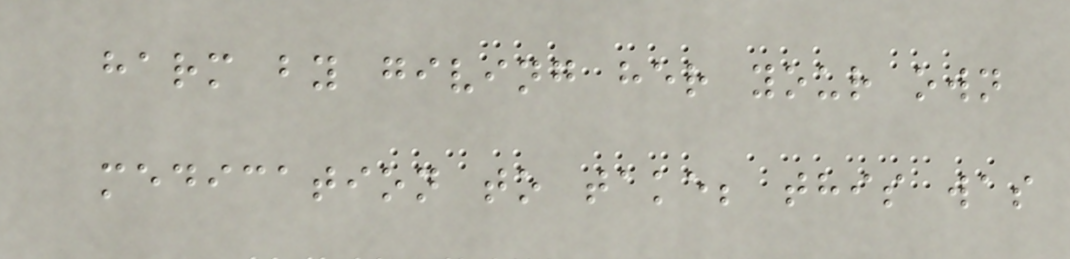harm by giving her your own
medication to take; this was
